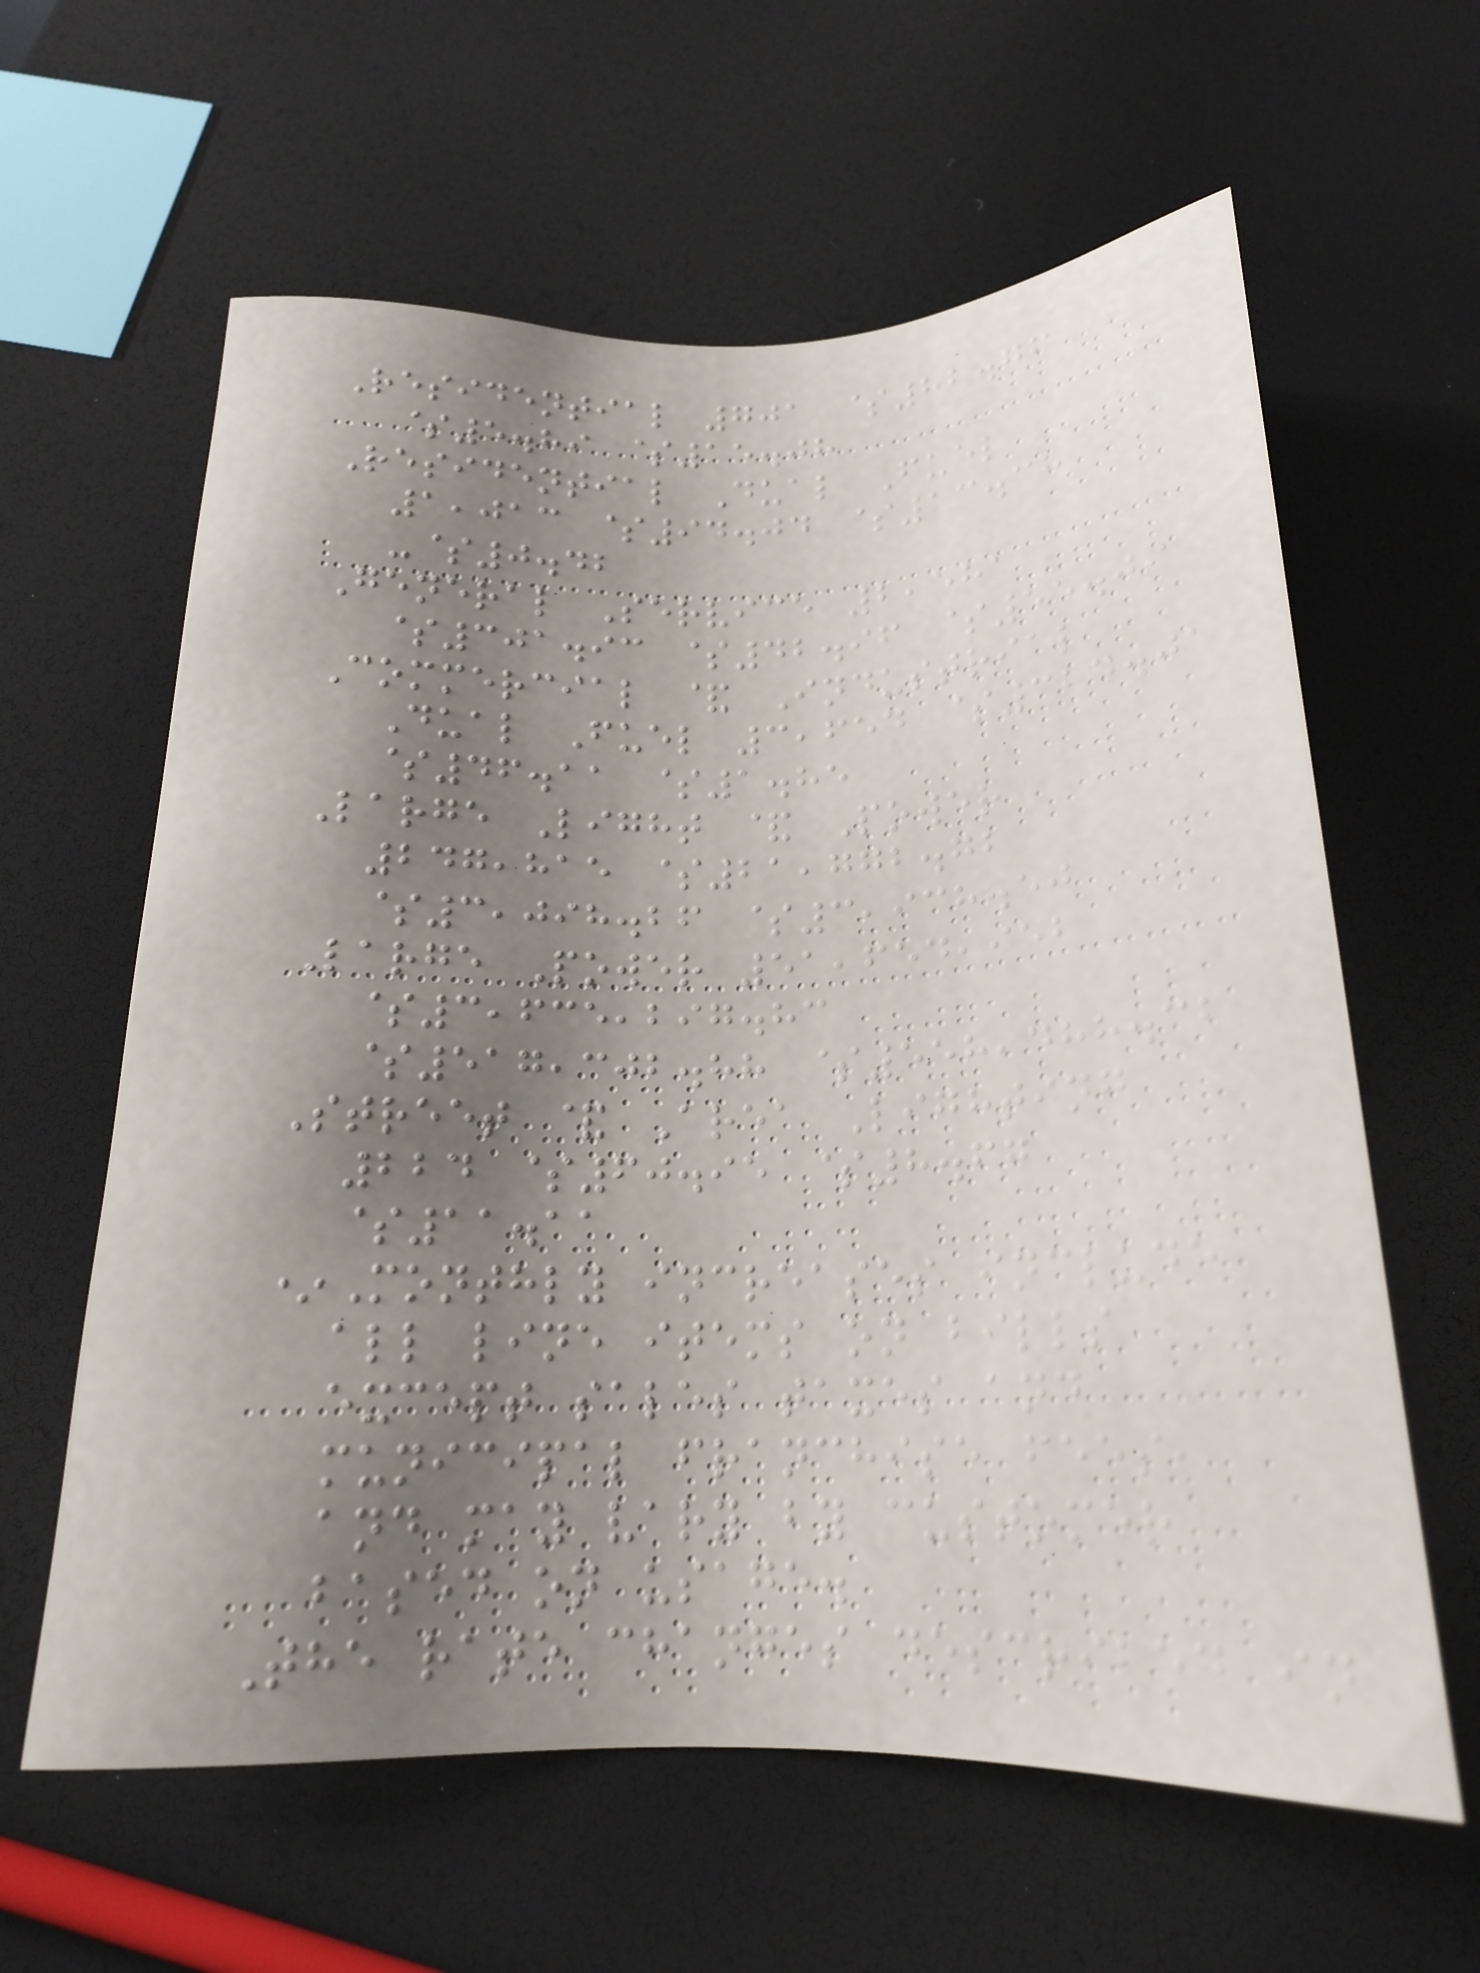Residential 701 $82.76
$5.89 $15.08
Residential Dual Fuel
1,013 $94.04 $13.38
-$0.42
General Service 2,581
$301.93 $42.96 $55.09
Commercial & Industrial
Dual Fuel 3,654 $324.01
$46.11 $1.85
Large Light & Power
247,815 $21,772.72
$3,098.26 $3,938.50
Large Power 51,654,952
$3,635,297.83
$517,302.88 $558,488.32
Street & Area Lighting
224 $60.95 $8.67
$11.11
*Monthly increases include
all line items on bills
except sales taxes and
municipal franchise fees,
and may vary by customer
based on usage.
The rate changes described in
